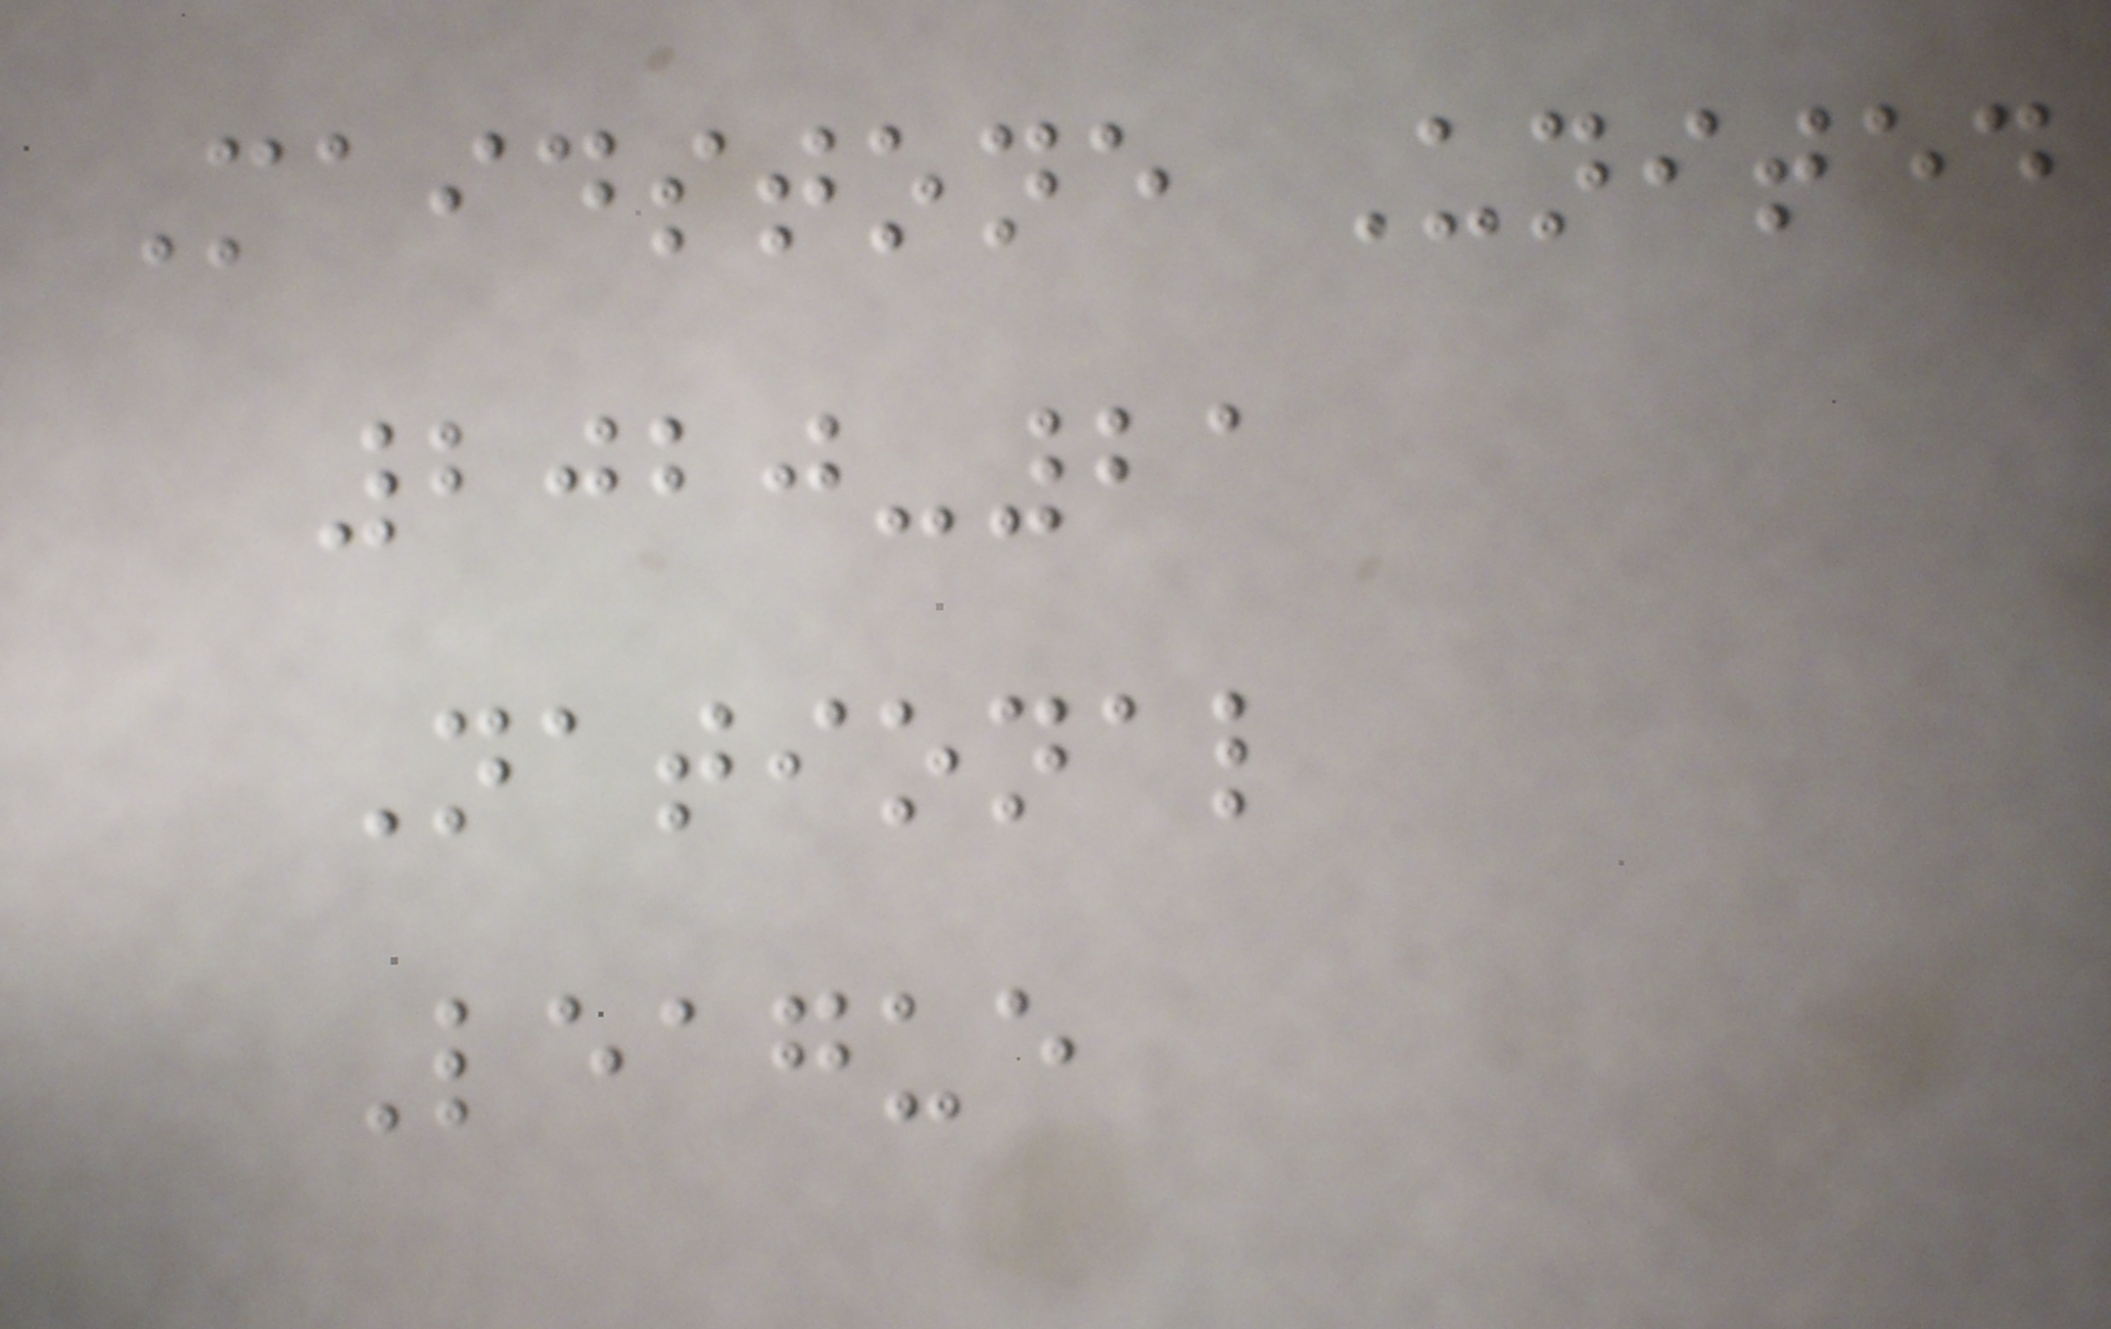Maidstone United
2020-21
National
League
